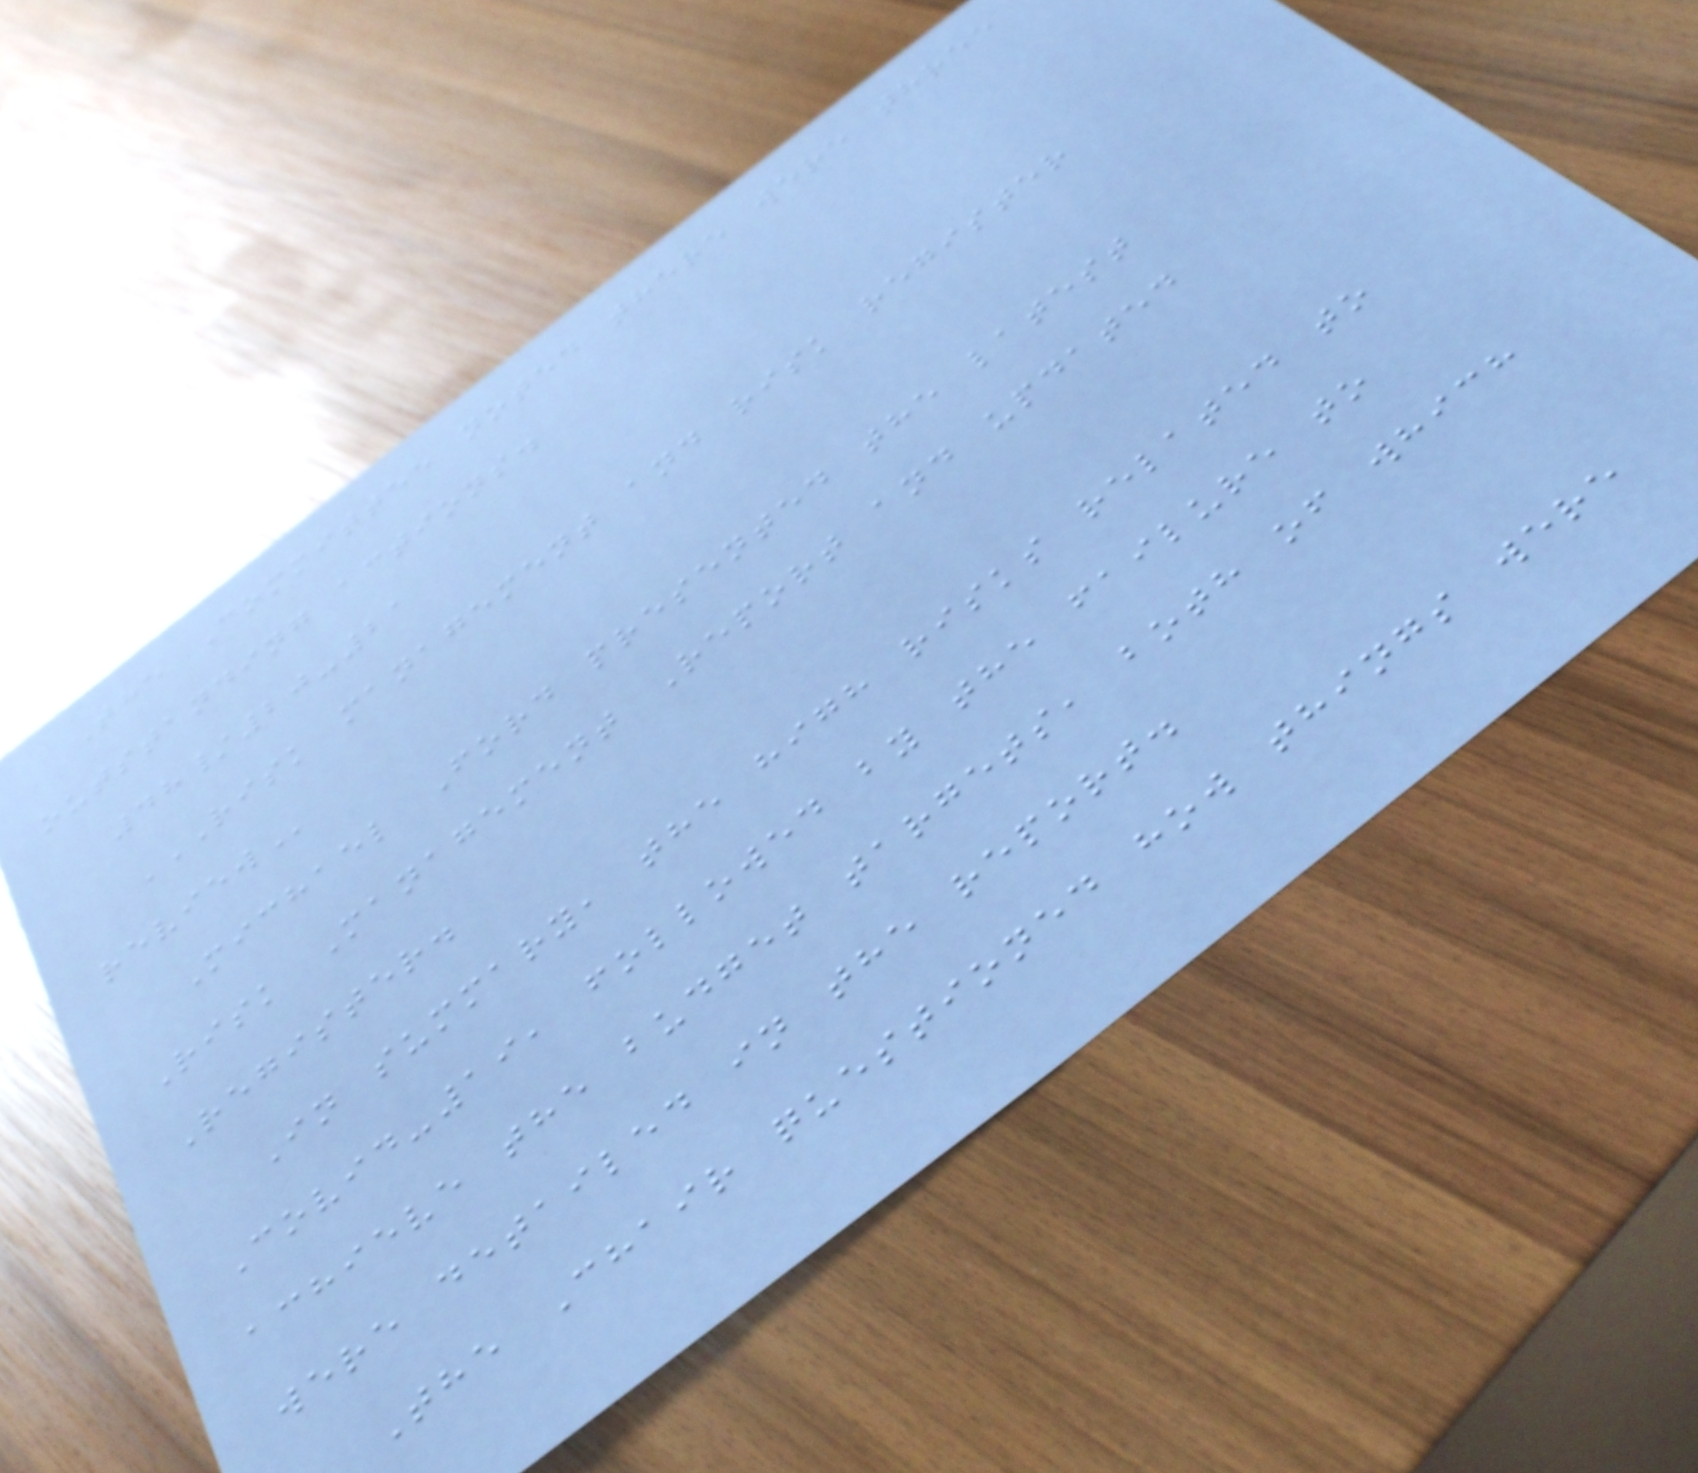The Committee noted there were three
outstanding actions.
48/20-21
RISK MANAGEMENT AND RISK REGISTER
REVIEW
Michael Ford presented the latest
Risk Management Report and updated
Register.
In summary, the high risks related to
Covid-19, followed by the failure to
achieve the budget targets, both of which
were detailed in the report.
The Chair questioned how things were
